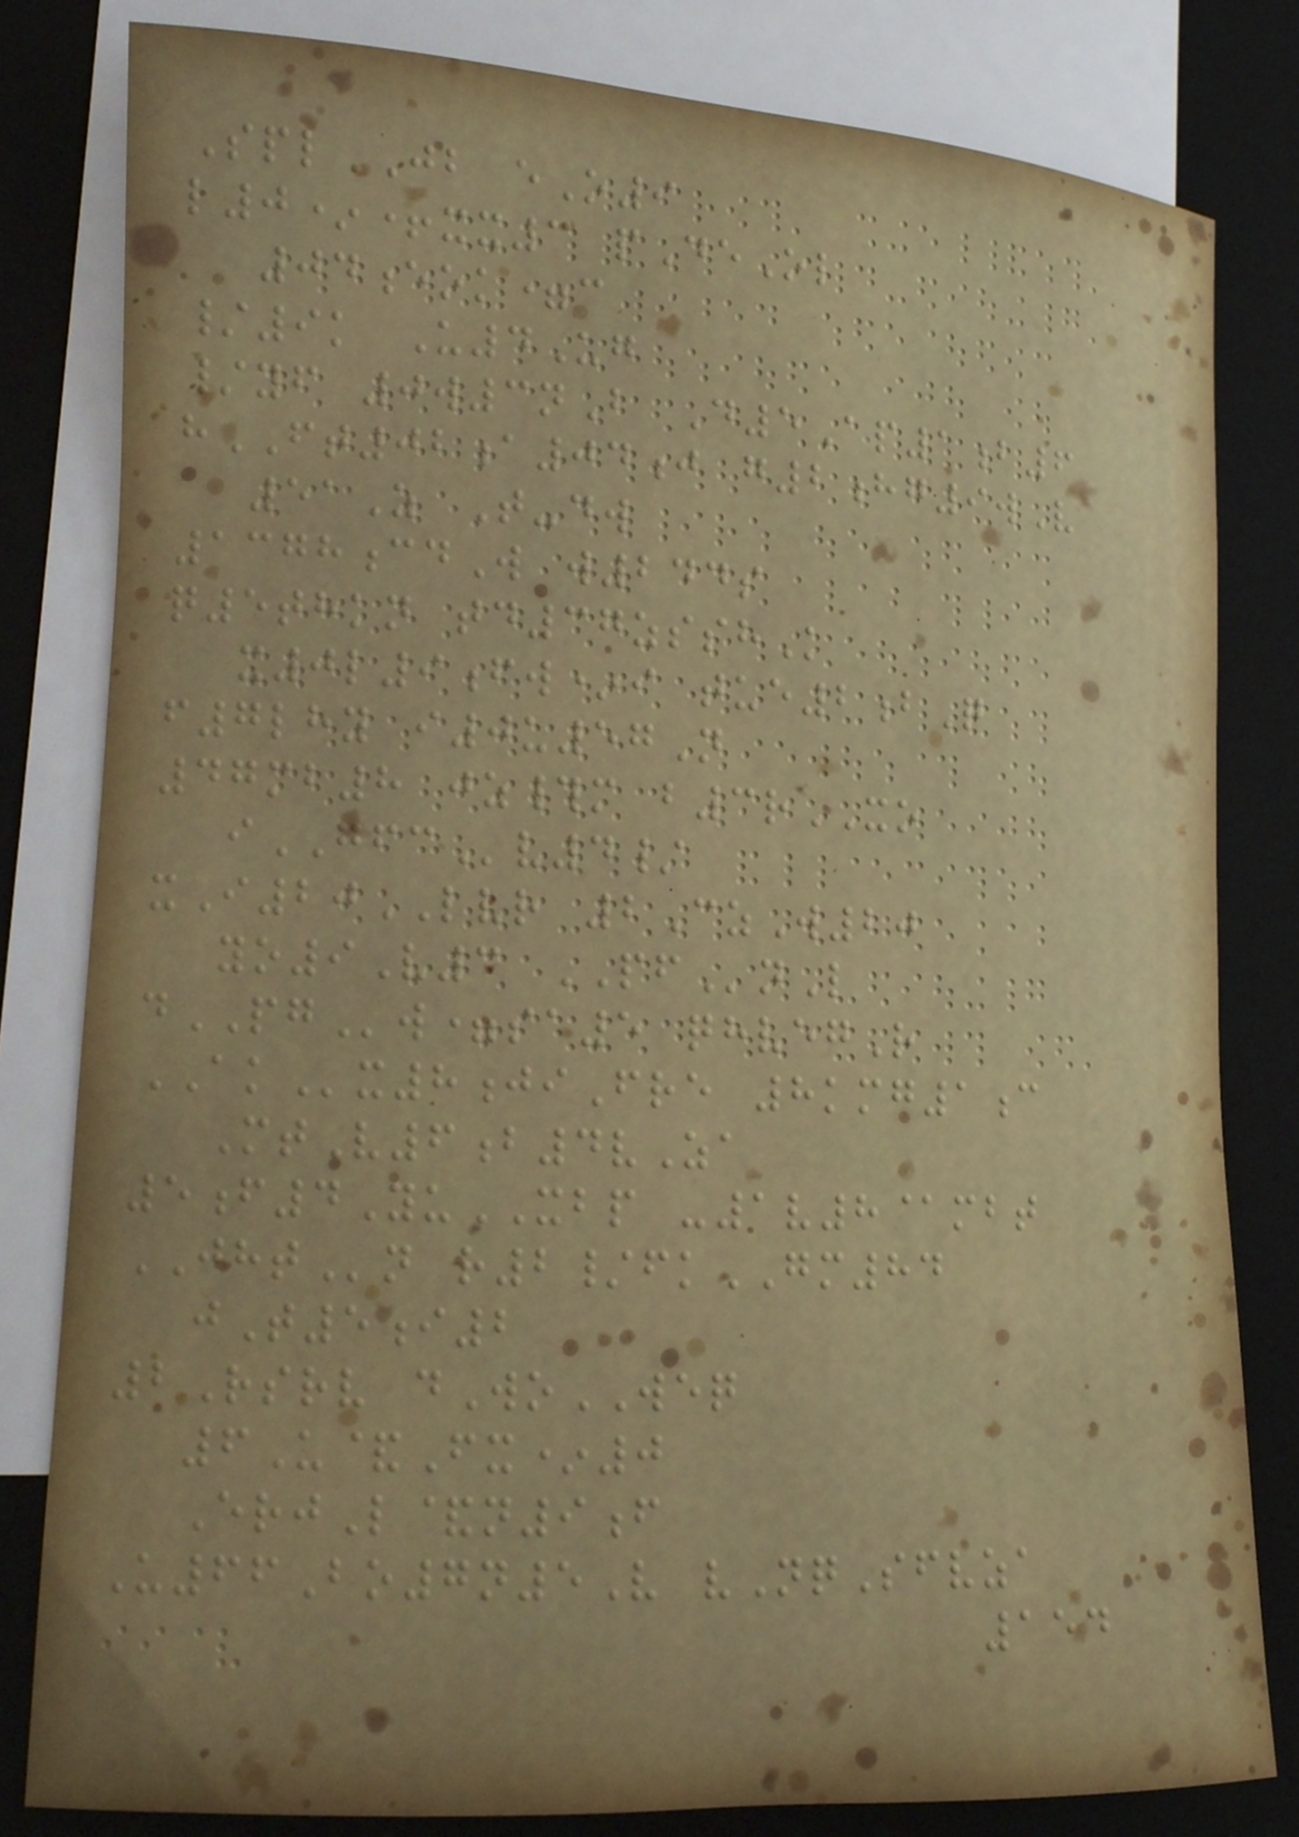SplJB eO9
l0*+xx3 pDeOl
04eok=c
/9k U4Ug
/yf 0w3nB D5Ap1b6
hFT02a04j g2hg9wV
51Z T-dw
1378cdW w244s
q5thkn td37zsshK
x0l9fw*i tue2bQ
f7lhy i0u57N
47mb8 jz#m b3rXO
iGFCv4/
xI20LVR 2CzW20
yo9V3 PFnL
dPGw=sa5 qhvegR
AKx8jiFre 8kmg1c
MtV6b4vZa
5f4YuXBP -1v8@mbt
JHTn r2/fkGM84
jT5i2
2Rsrv dWoWEQ
6U&Fx*0
ErjL&n9f
U66Bo7n5V vNqSfvza
154
